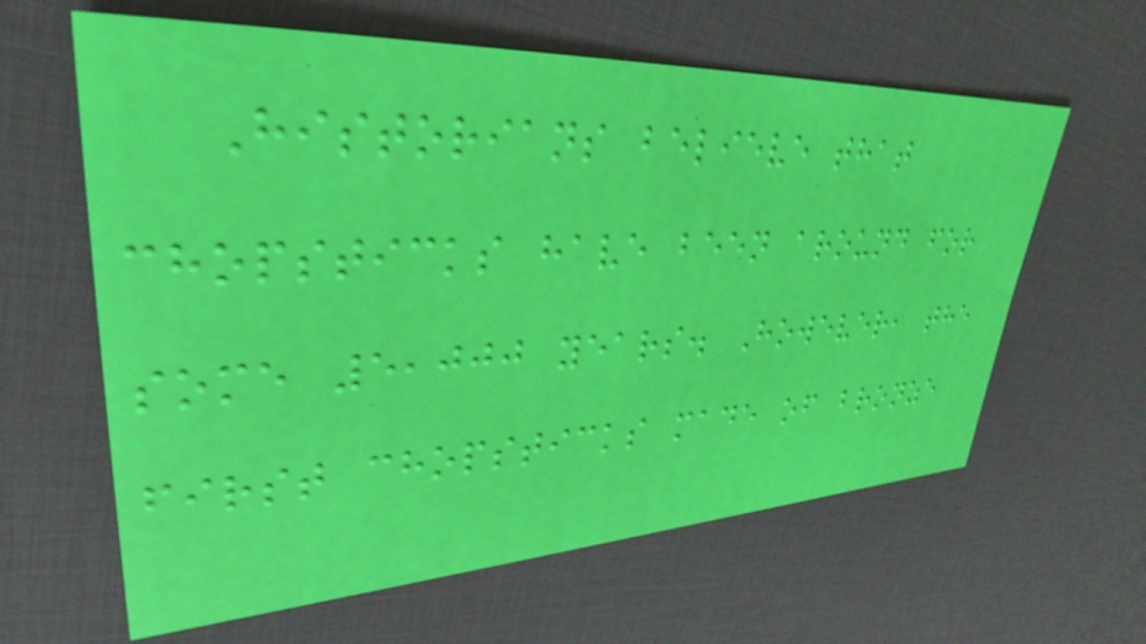Historians believe that
chopsticks have been around for
some 5,000 years. However, the
first chopsticks made of bronze
